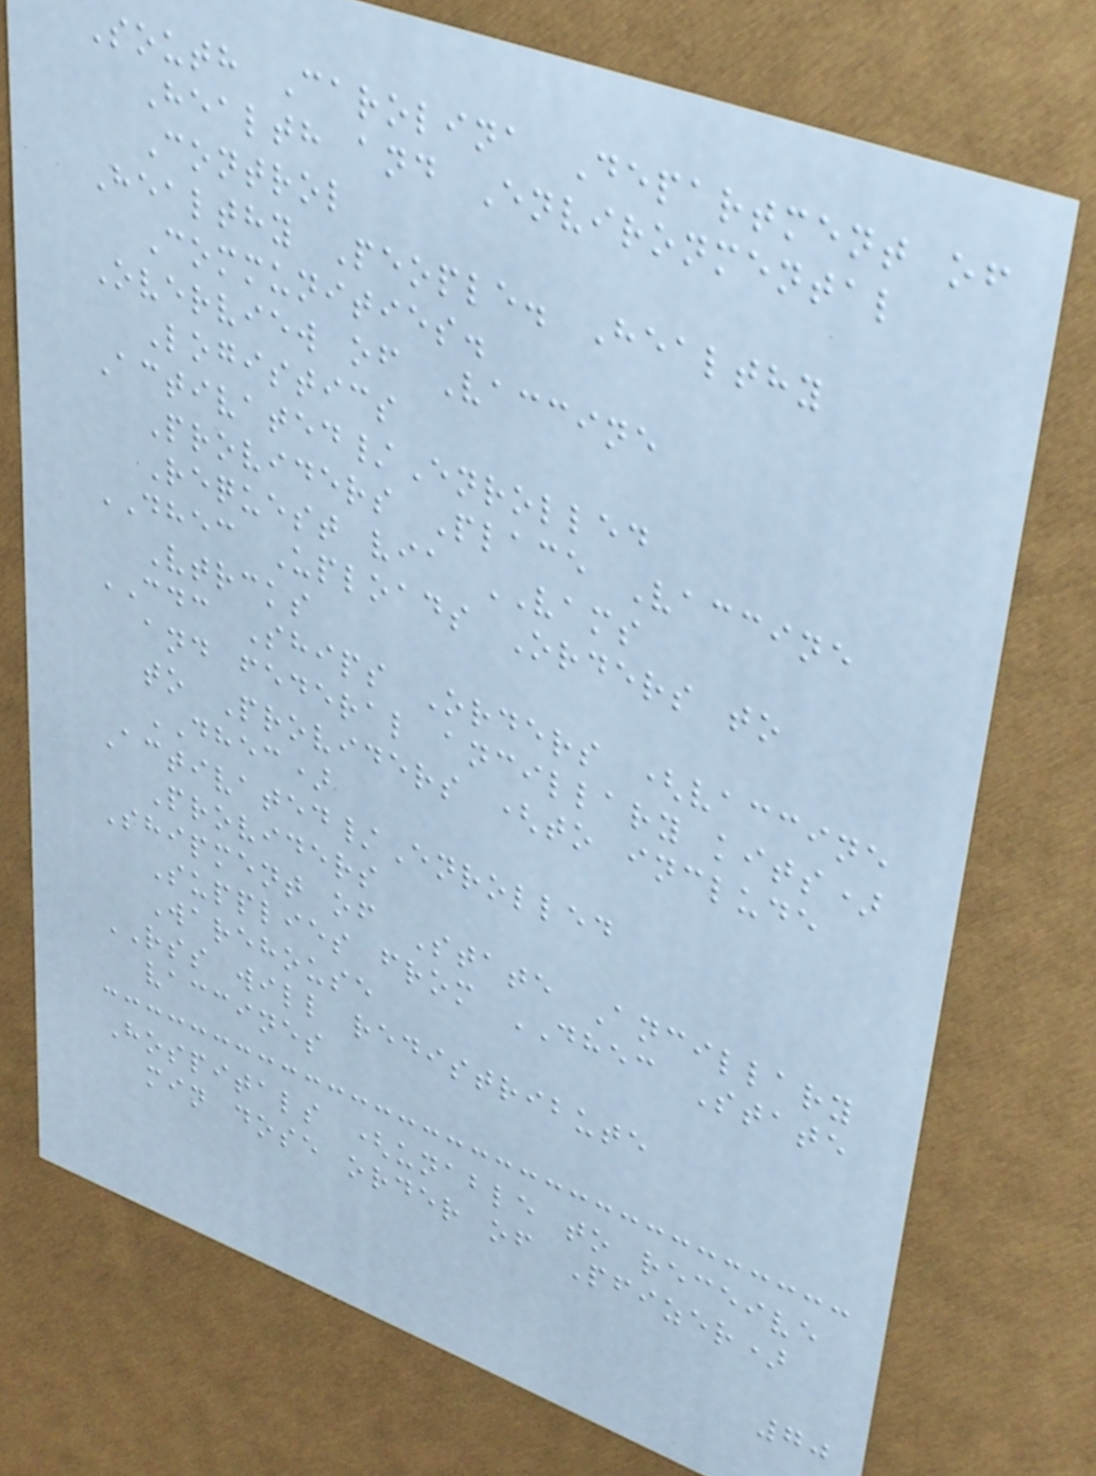South Carolina Department of
Health and Environmental
Control
Healthy People. Healthy
Communities.
Overview of Vaccine
Logistics
Activated/Enrolled
Providers Place Vaccine
Request via VAMS
DHEC Uploads Orders to
Vtrcks
CDC Ships Orders (vaccine
and federal ancillary kits)
to Providers (to include
DHEC)
Activated/Enrolled
Providers
Shipment of State Ancillary
Supplies from DHEC State
Warehouse
RSS will redistribute
vaccines
Hospitals (unable to receive
min dose order of Pfizer)
70
